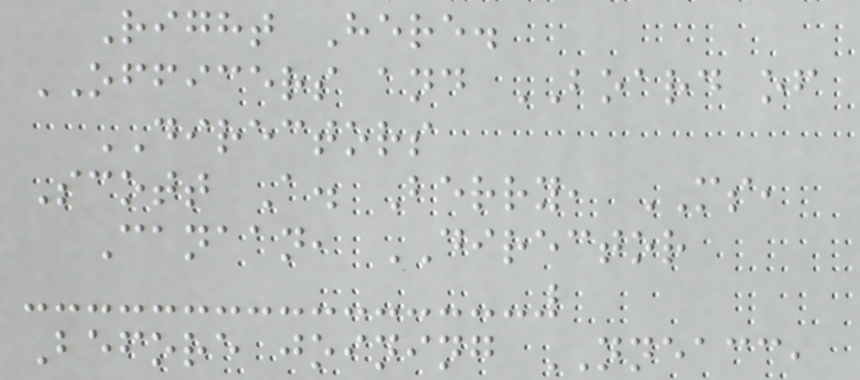Right Here.
OFFICERS and BOARD of
DIRECTORS
Scott A. Berry, MS,
Canaan, DIRECTOR
Before joining NNEACC,
